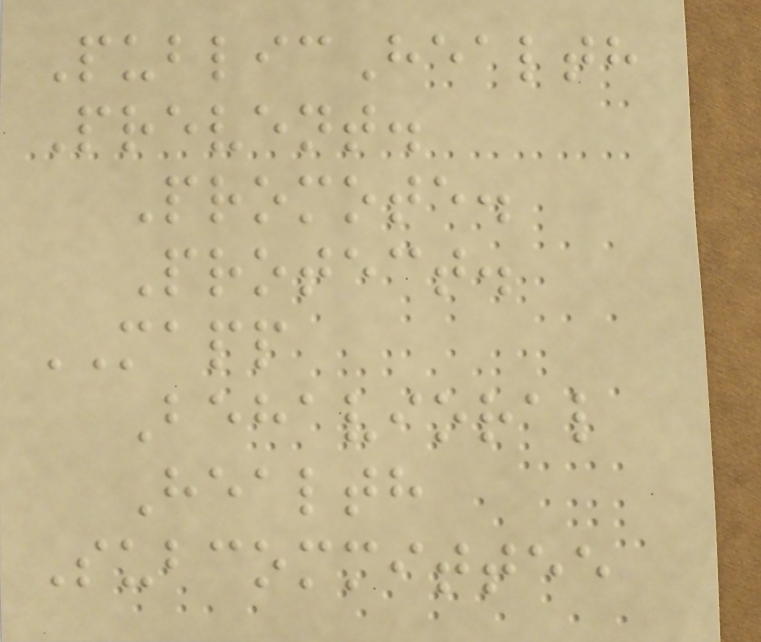PublicHealth
Prevent.
Promote.
Protect.
MAPP
Behavioral
Health
Subcommittee
